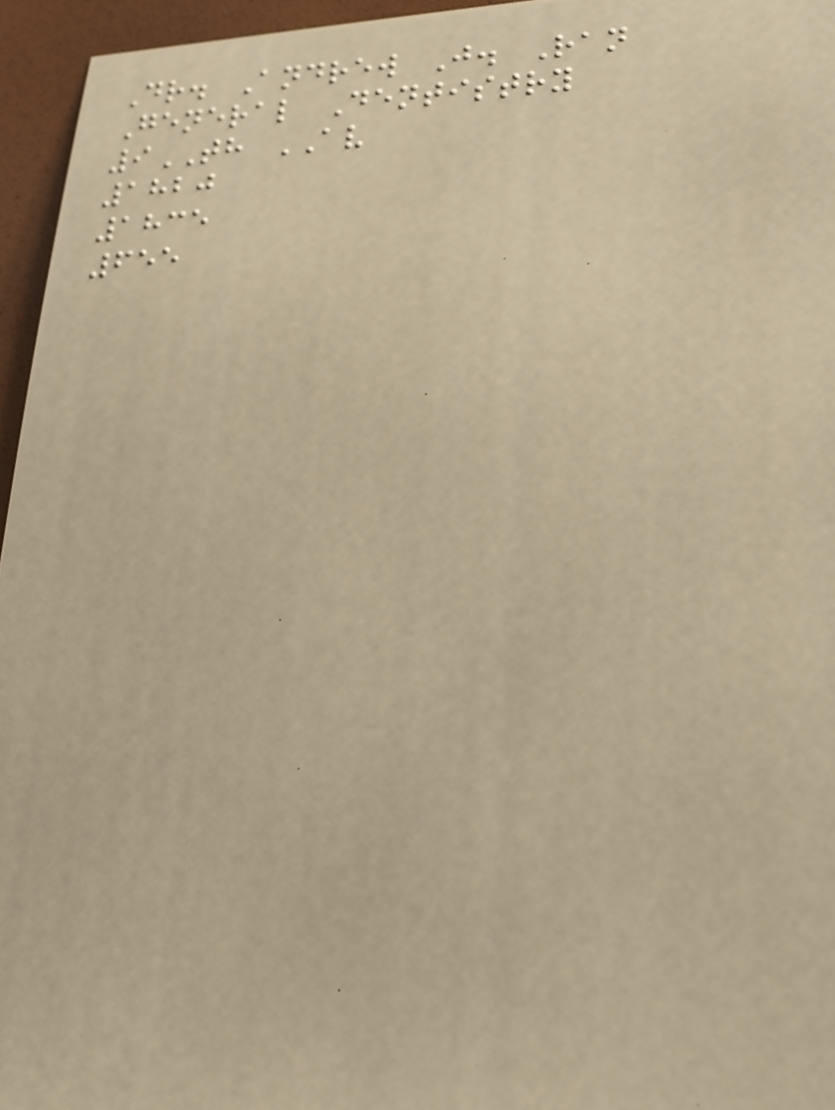Dr. Andrew J. Ran
General Dentistry
9TH AV
1820
1835
655
